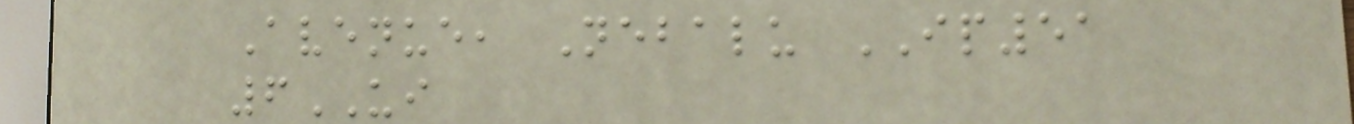Avenue, Nebalu IP51
6UI
